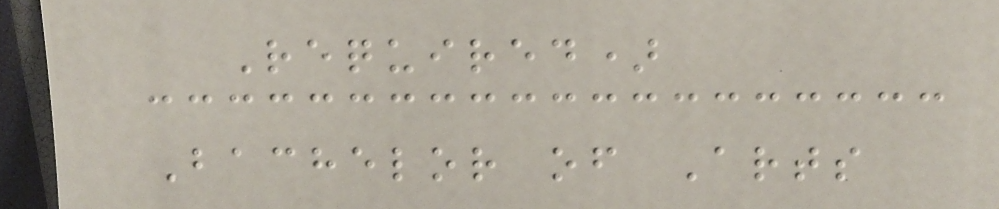Required)
Bachelor of Arts
